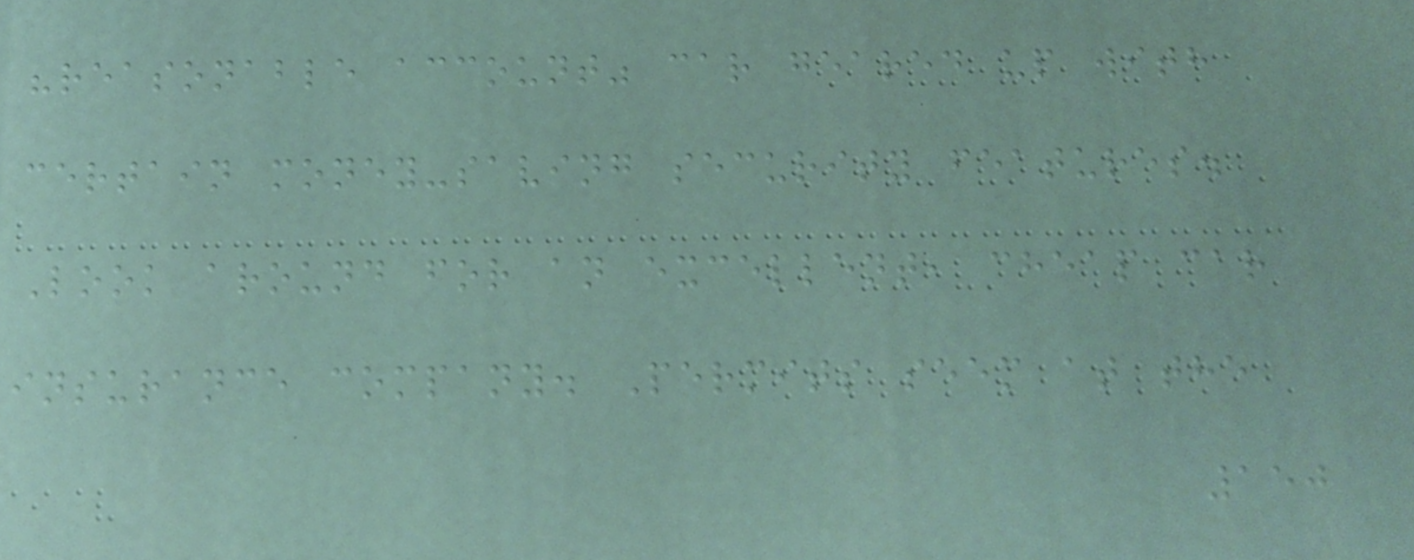"reasonable account" car geared up with
certain money-saving security features.
Look around for an excellent, cheap car
insurance company. Permits seem at the
150
